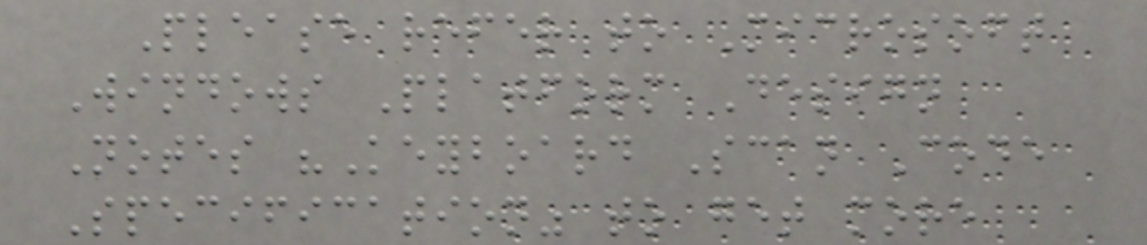Please refer to Microsoft
Windows Platform Design
Notes "Keyboard Scan Code
Specification" to get more
